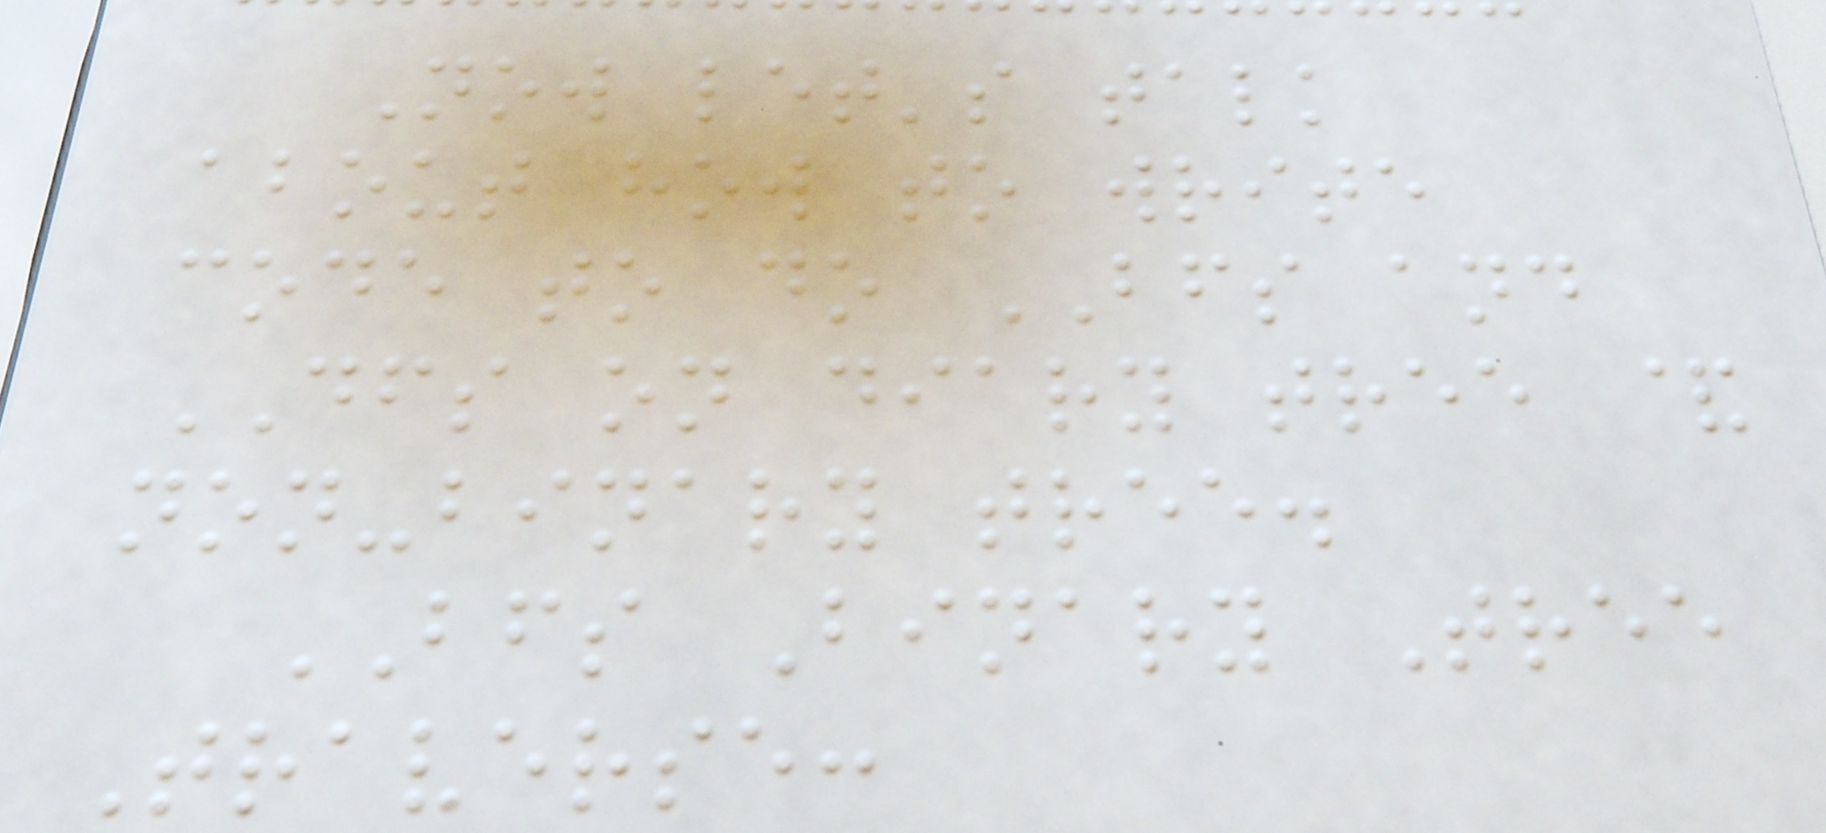Now let's talk
about how to write
code to do BFS and
DFS on diary tree &
non-binary tree.
BFS Binary Tree
Traverse:
